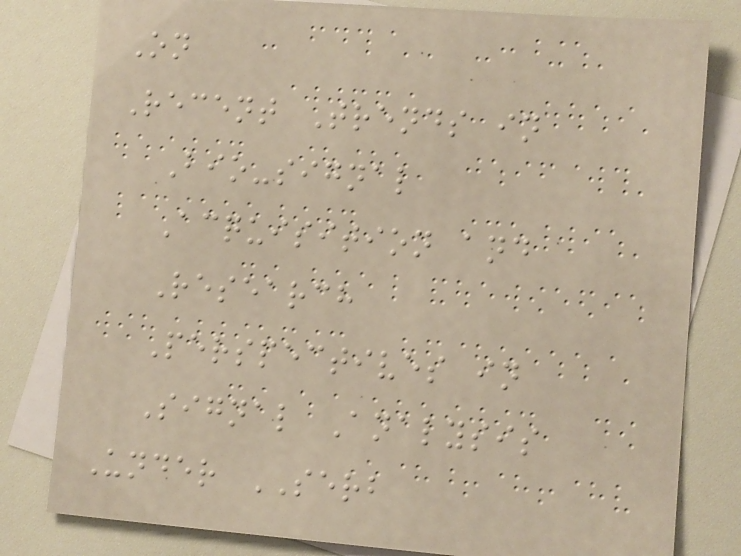On
Recent Trends in
Bio-signal
Acquisition and
Research
Perspectives in
Signal Analysis
Under SERB
